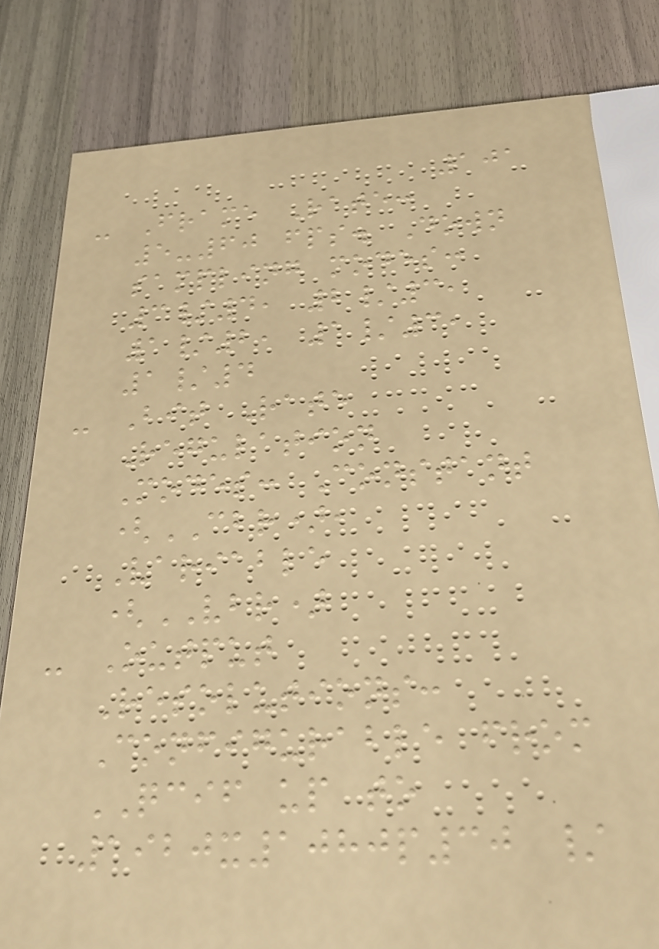101
- Frame Rate:
5-60 fps. Down
sampling modes:
3/4, 2/3,
1/2, 1/3,
1/4
- Bit Rate
Regulation
Modes: Constant
(CBR),
Variable
(VBR)
- Output
Resolutions:
Configurable from
QCIF up to
1920x1080p30 /
